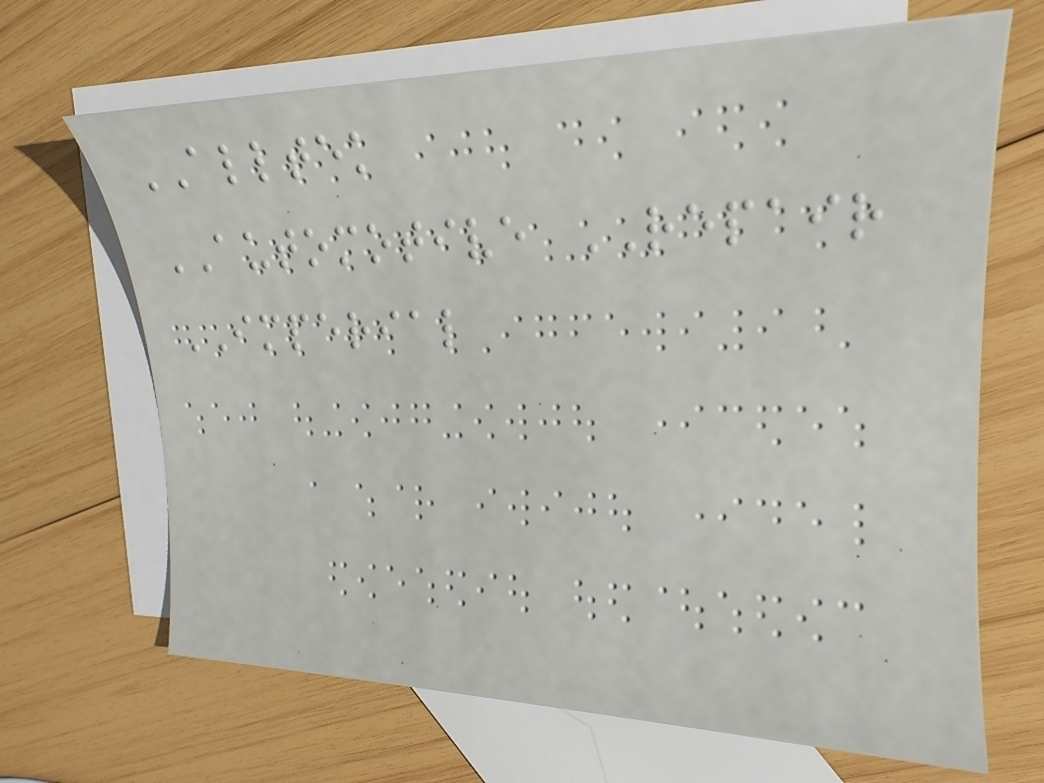ALLTEK
AUTOMOTIVE REPAIR
IMPERIAL
